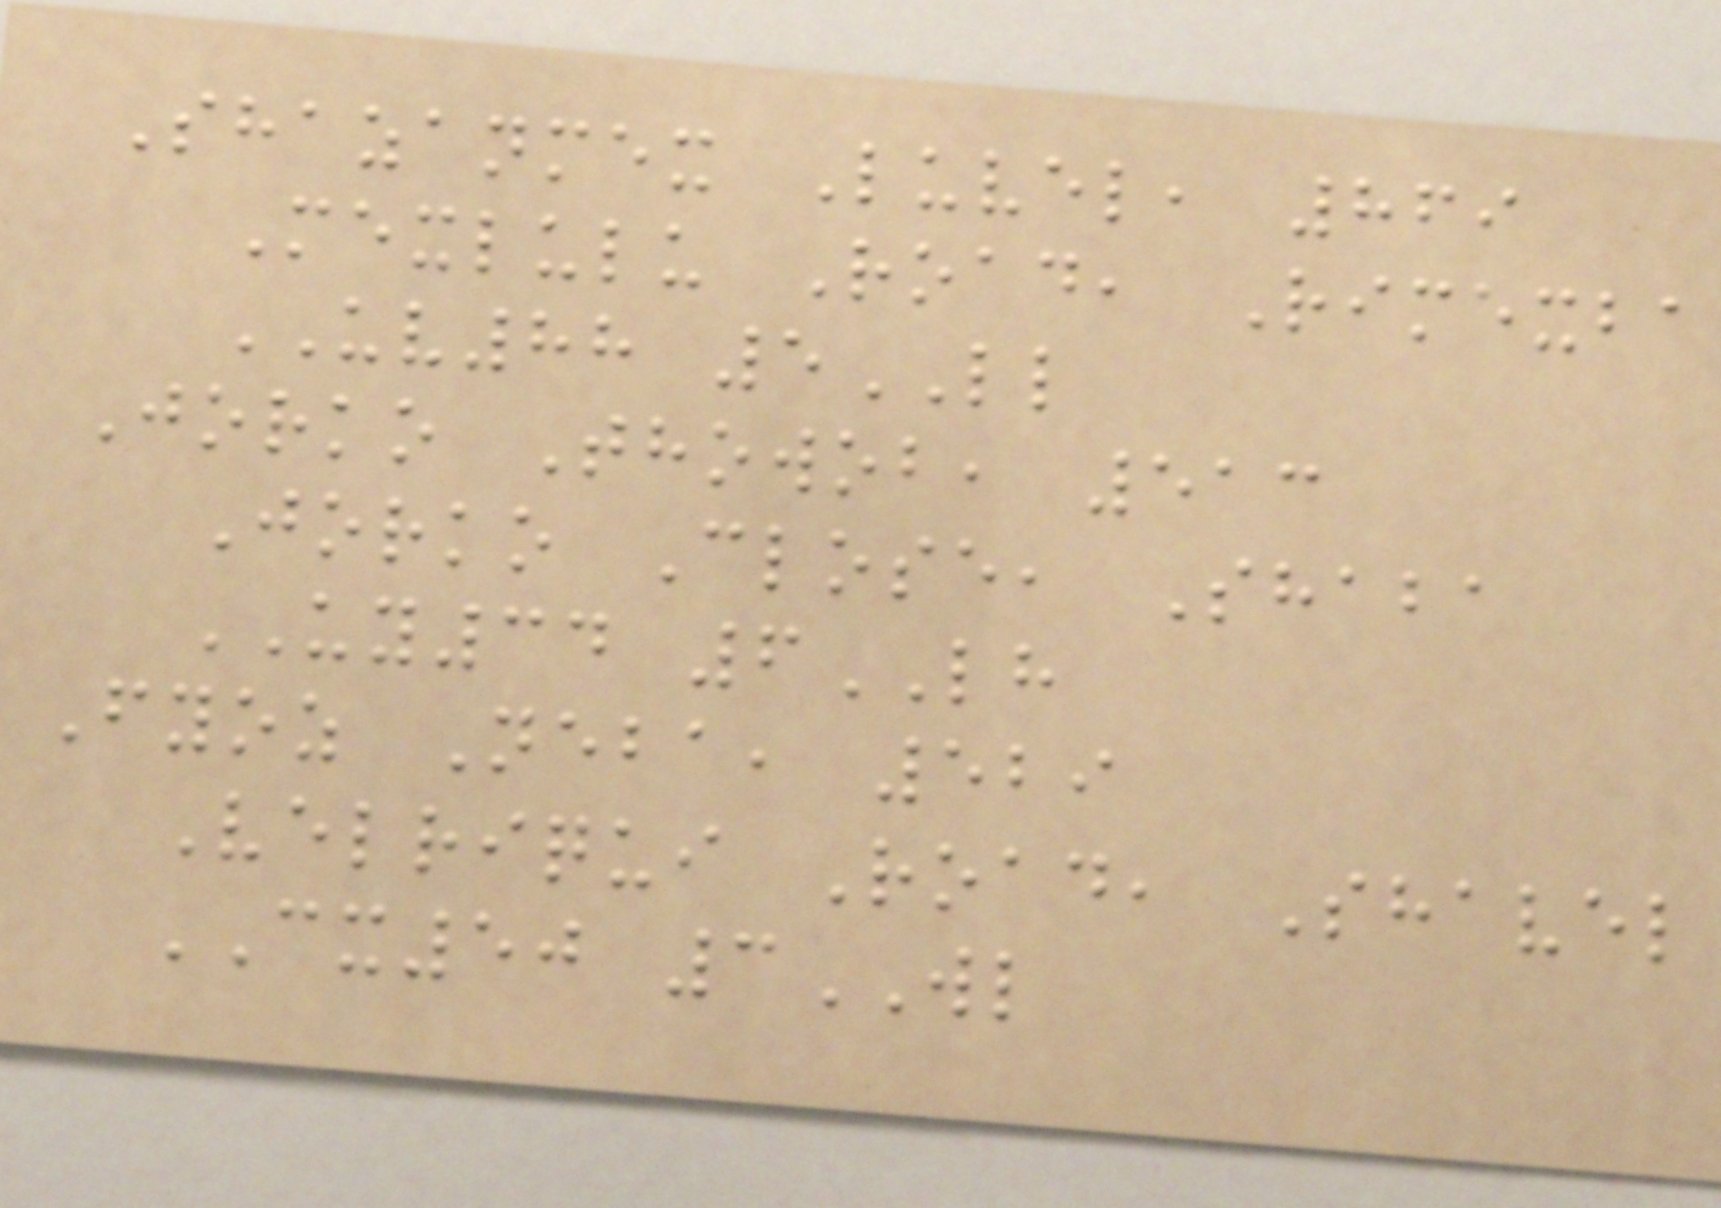Shazanmex Luvel, 869
Mexlulu Road, Rimexba
UV88 5LL
Jorko Thowob, 513
Jorko Close, Shaba
UY34 6LH
Fyoz Neba, 529
Velriqui Road, Shavel
CX50 3WL
